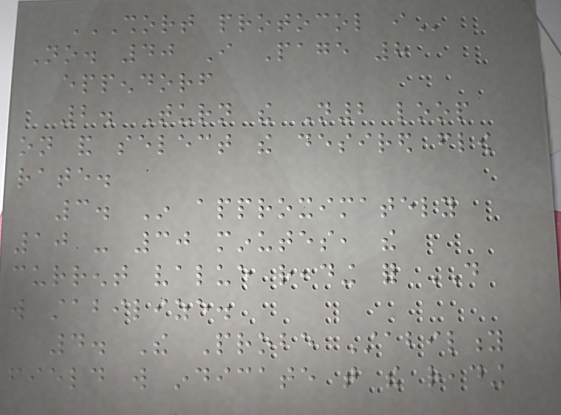SHORT PROTOCOL I
No. 40 I Page 8
eppendorf
2. Turn the N2 loop
on and select the desired flow
rate.
3. In approximately
10 - 30 minutes, the
current value reading for DO
will stabilize.
4. The Probe Stability
field will indicate that the reading
